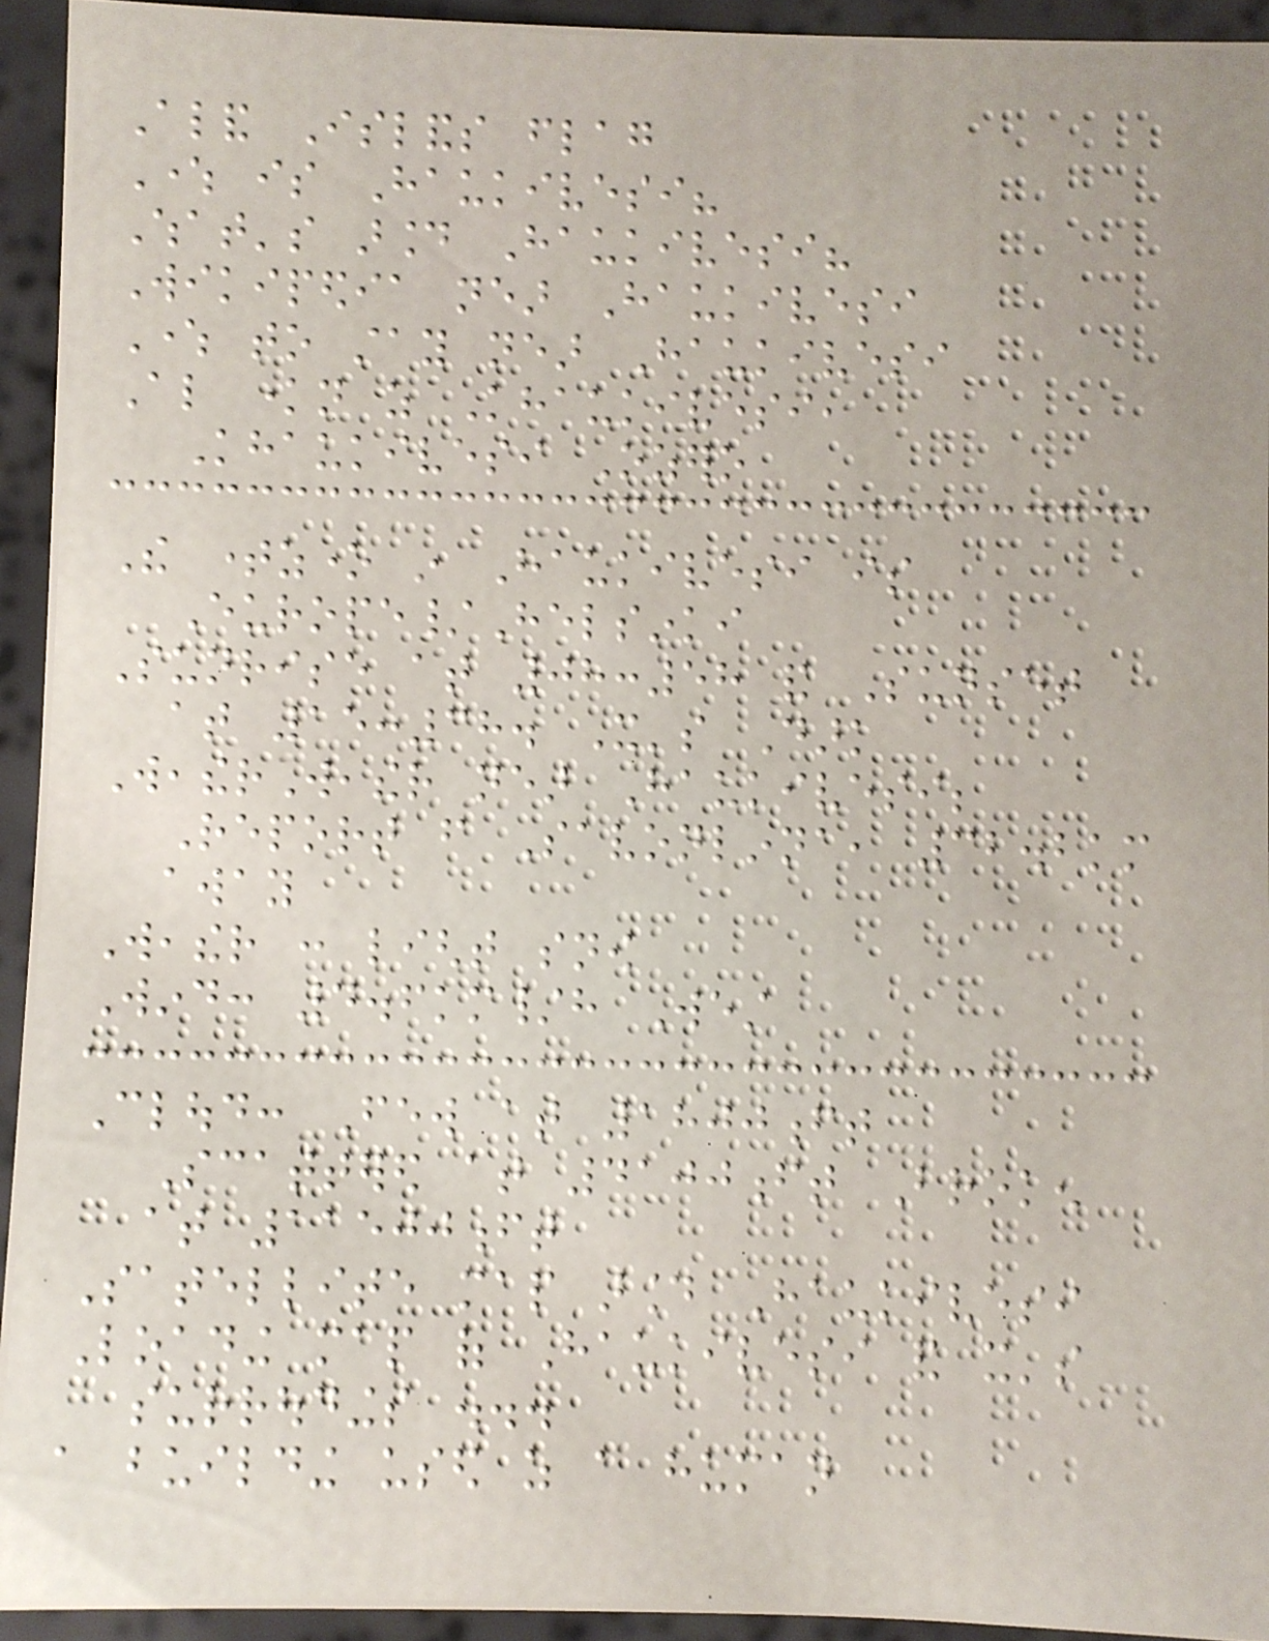Aland Islands flag
Where is Haukivesi?
What's around Haukivesi?
Wikipedia near Haukivesi
Where to stay near Haukivesi
Also known as Khaukivesi,
Khaukivesi Ozero
The timezone in Haukivesi is
Europe/Helsinki
Sunrise at 08:58 and Sunset
at 15:38. It's Dark
WeatherWeather near Haukivesi;
Report from Savonlinna, 32.2km
away
Weather : light snow
Wind: 4.6km/h West
Cloud: Few at 1800ft
Scattered at 4100ft Broken
at 11500ft
Satellite map around Haukivesi
Loading map of Haukivesi and it's
surroudings ...
a building used as a human
